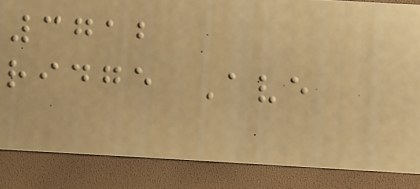3712
ridge Ave
